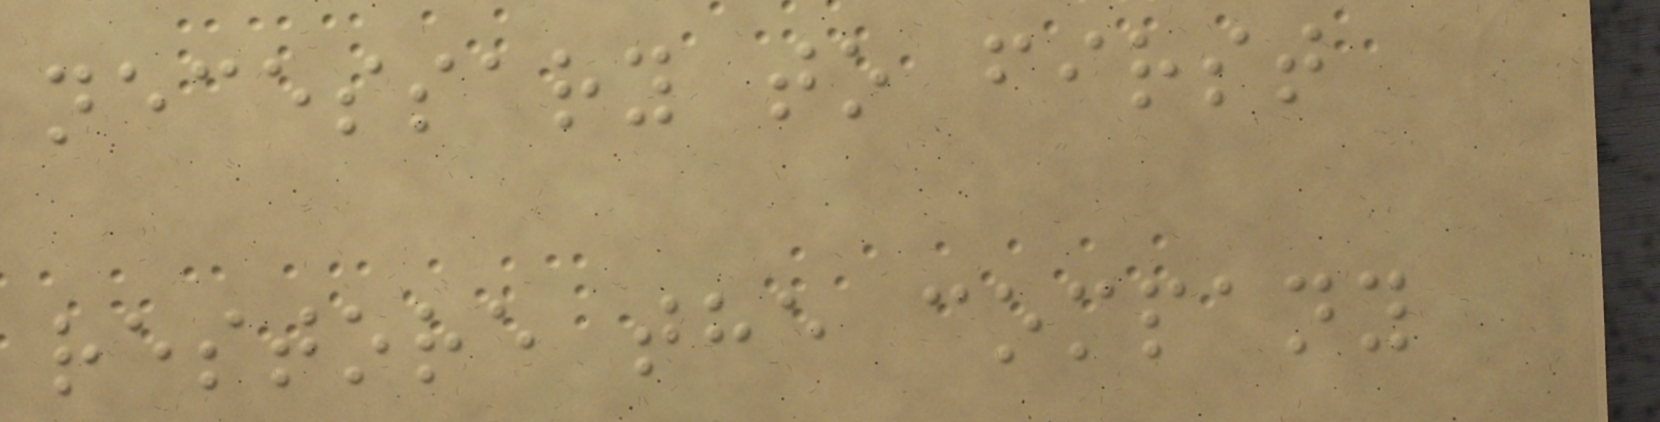necessary to first
restore the company
